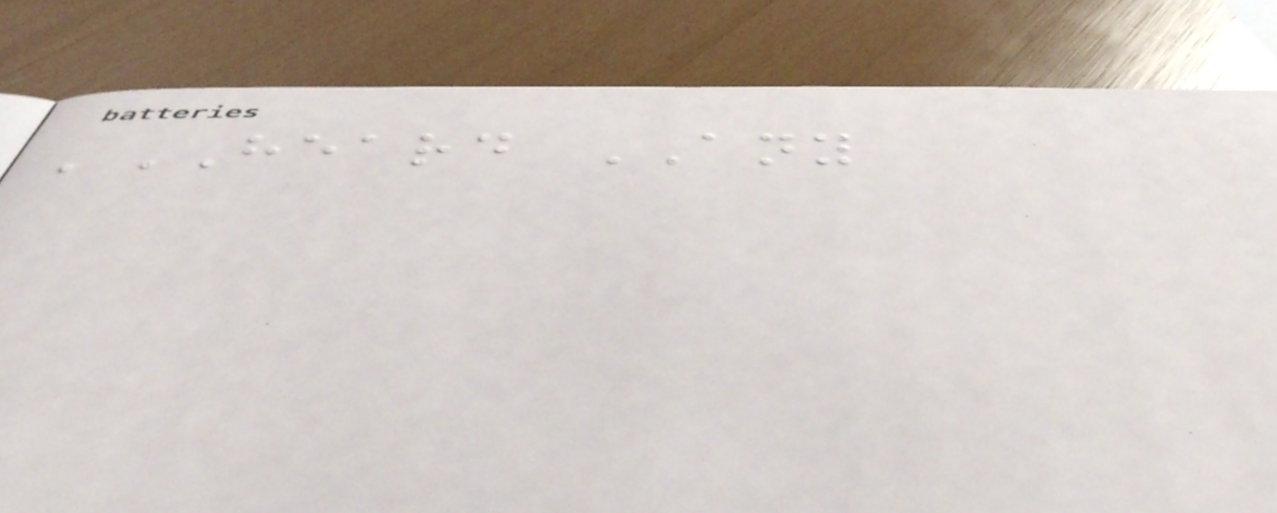'HEARD ANY
